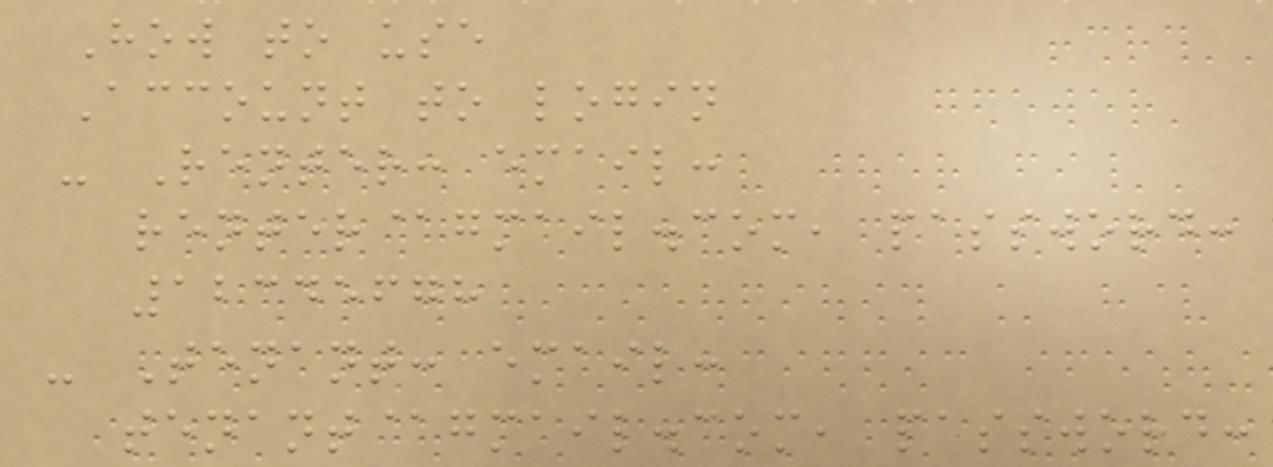How to use
Account to login
- Renter: email:
renter@gmail.com, password:
12345678
- Tenant: email:
tenant@gmail.com, password:
